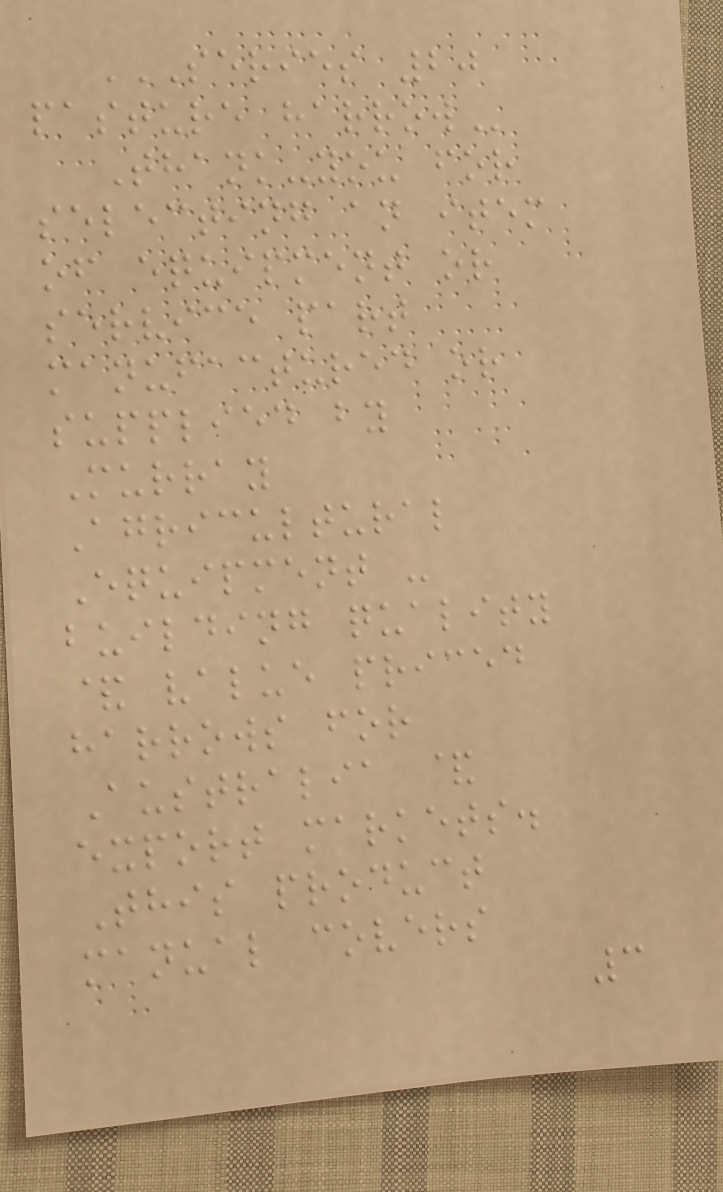SERIES 20
PASTURE HARROW
Thank-you for
selecting an item
of equipment or
service part
manufactured or
supplied by
Murray
Agricultural
Equipment -
building quality
& value priced
harrows for
Australia &
export markets.
This product
manual covers
3
